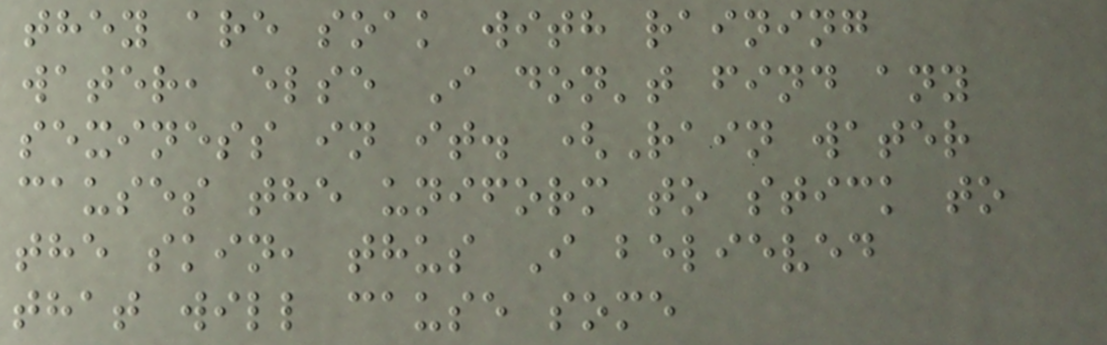they are soak with raining
water, else I don't find any
sexiness in it. (Rain water
causes the uniform to stick to
the skin, thus I believed
that will cause some
